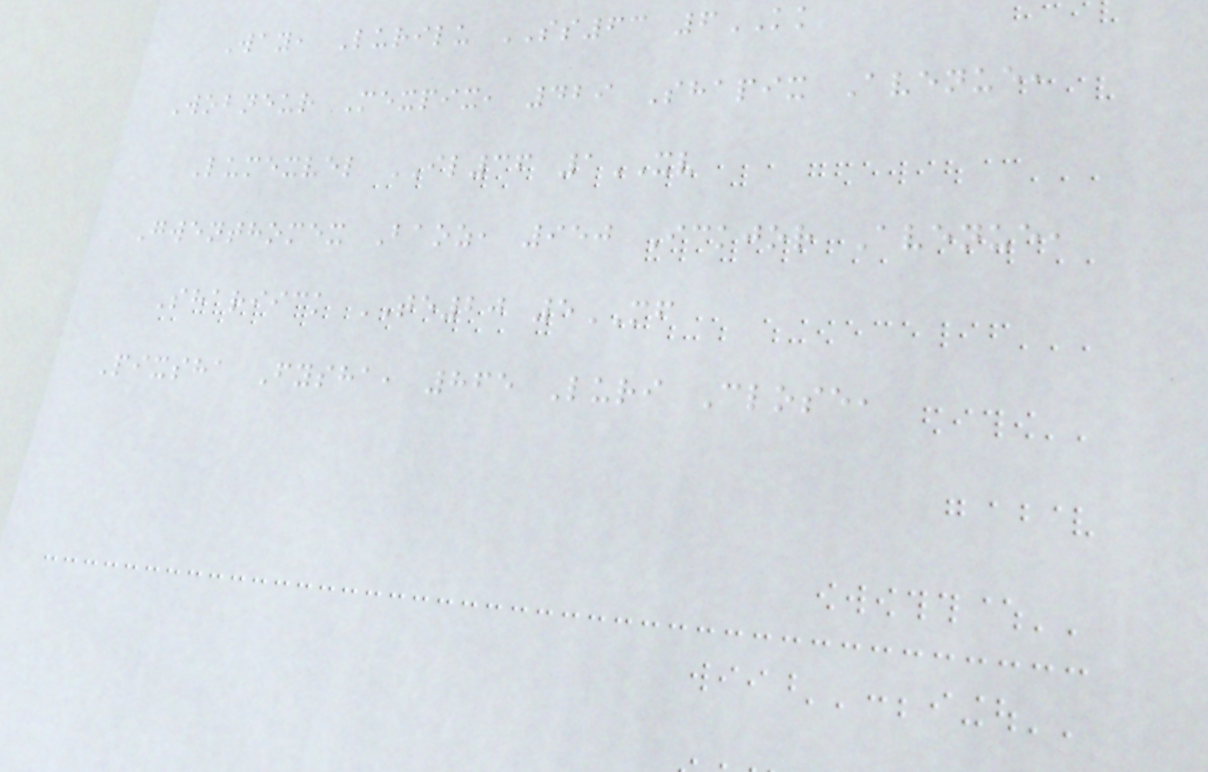Way, Lurilu SS63 6KK
Wobneur Mexpix, 429 Shapix Avenue,
Lumexvel IL36 1XV
Gwenthomex Baoz, 950 Ickjor Avenue,
Shariick TE20 5MF
Pixsha Fysha, 865 Luri Close,
